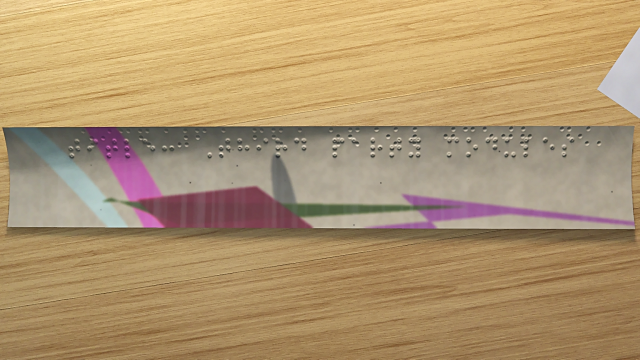title: Third party modules
